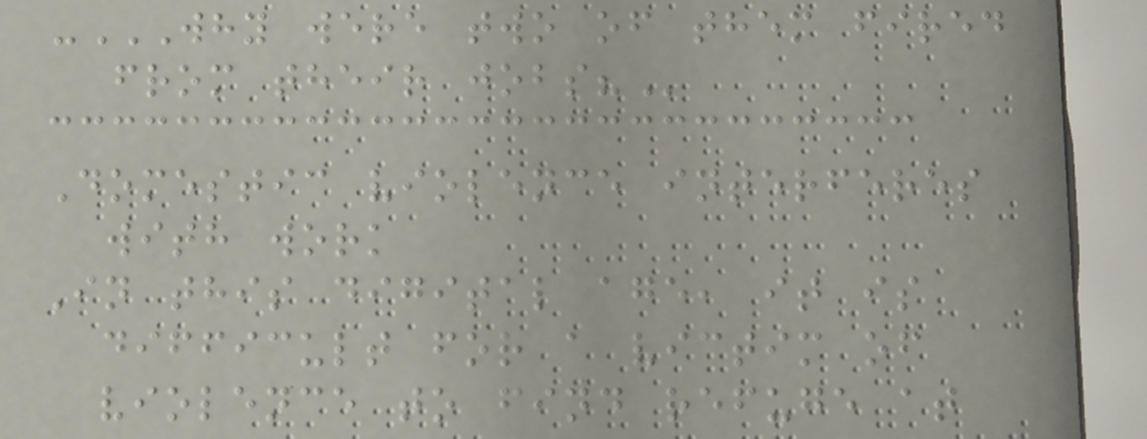-WHY WERE TWO OF THEM FIRED
FROM THEIR JOBS?
Domestic violence interferes
with work
In this digital age, it is
difficult for a victim of
violence to find refuge at
